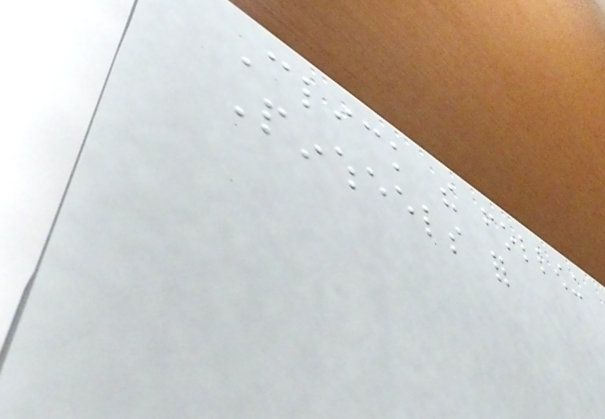Click the following
Pinwheels for
